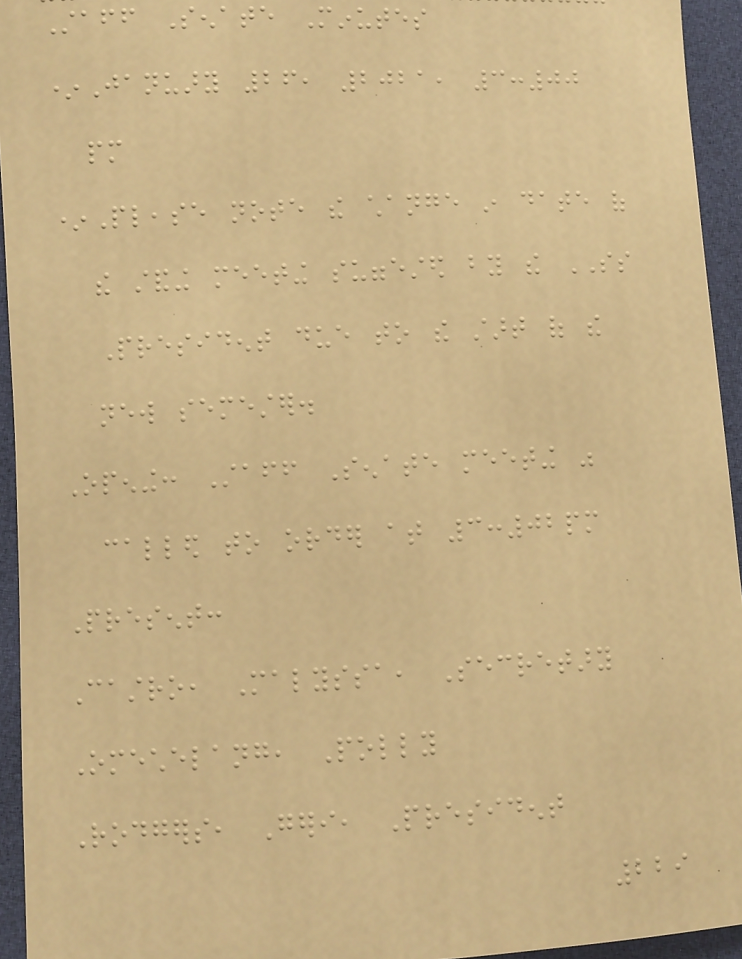Staff Senate Minutes
*January 26, 2021, 3:00
pm
*Please note the change in date of
the standing meeting suggested by the SS
President due to the start of the
new semester.
Opening: Staff Senate meeting was
called to order at 3:02pm
Present:
Castro, Malyssa, Secretary
Omechelang, Polly
Rodgers, Geri, President
229
